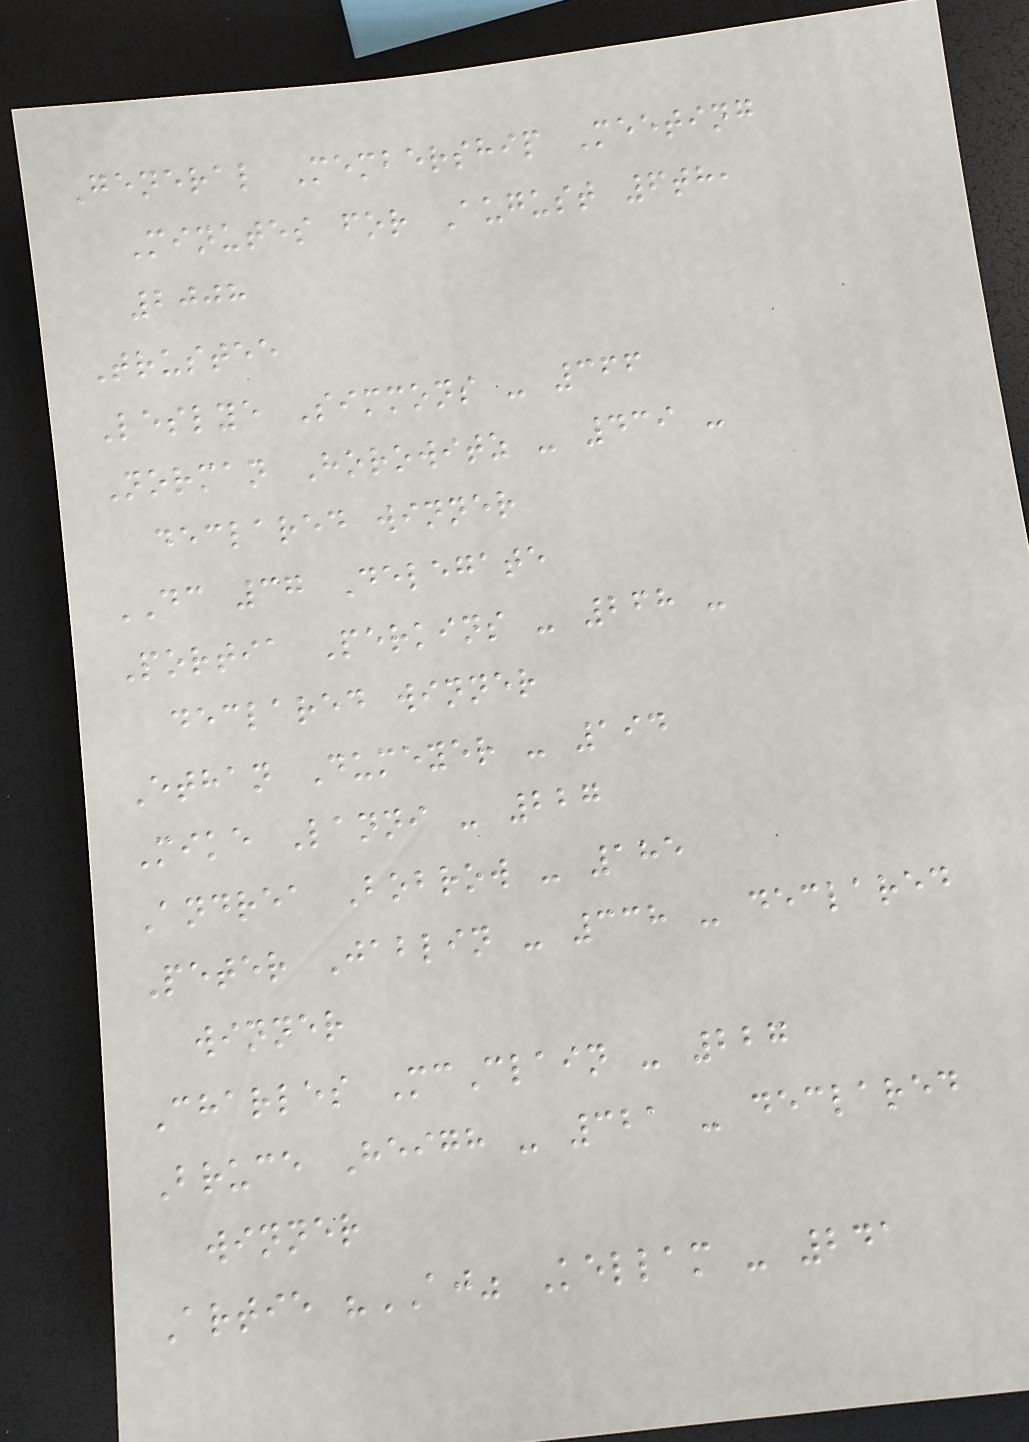General Membership Meeting
Minutes for August 6th,
2008
Trustee
Leslye Simmons - 366
Norman Horowitz - 439 -
declared winner
DC 37 Delegate
Portia Perkins - 268 -
declared winner
Ethan Dumeyer - 194
Mike Lanni - 227
Andrea Bobrow - 185
Peter Jablin - 338 - declared
winner
Charles McClain - 227
Bruce Heigh - 321 - declared
winner
Artie "AJ" Kellam - 241
